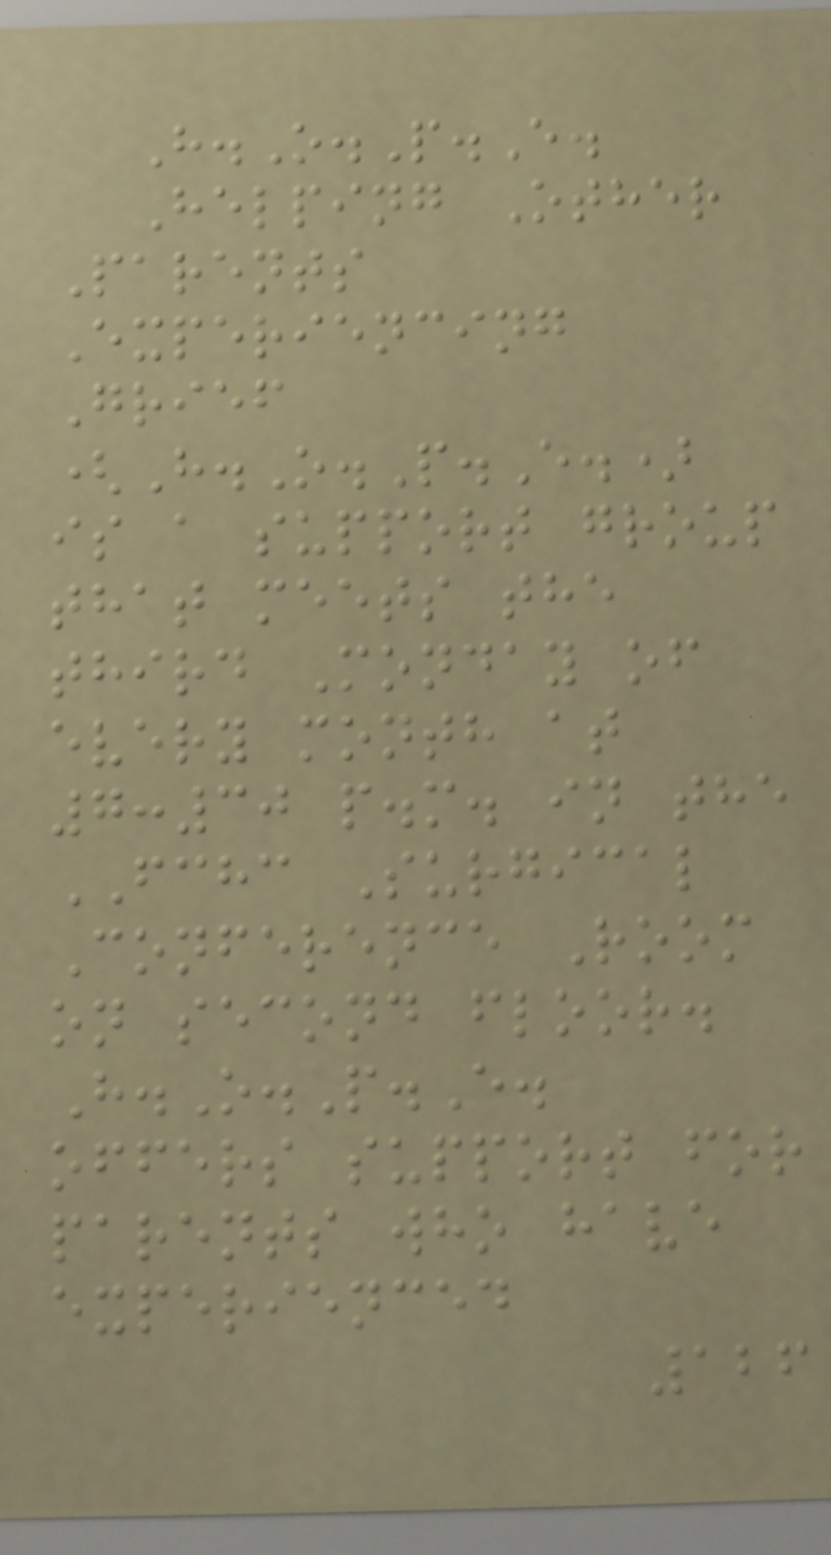H.O.P.E.
Helping Other
Parents
Experiencing
Grief
(H.O.P.E.)
is a support group
that meets the
third Monday of
every month at
7:30 p.m. in the
FCHC Surgical
Conference Room
on second floor.
H.O.P.E.
offers support for
parents who have
experienced
126
